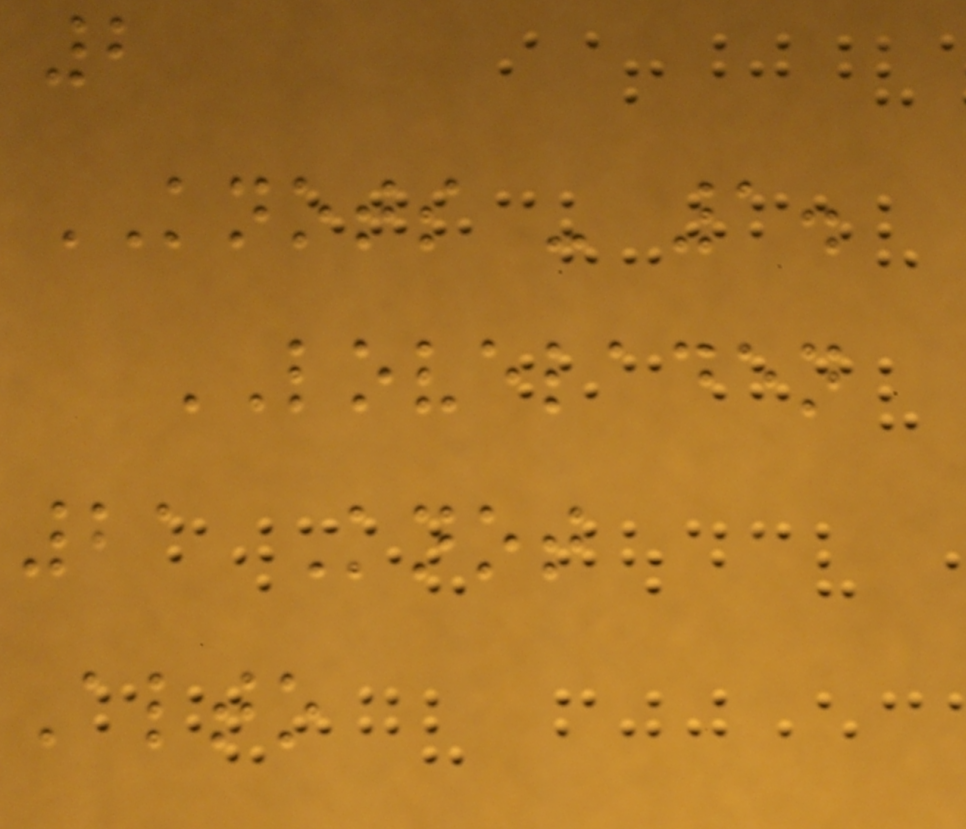2
KNOTS - 1.
LOVELADEN
21 Knot
Alto
